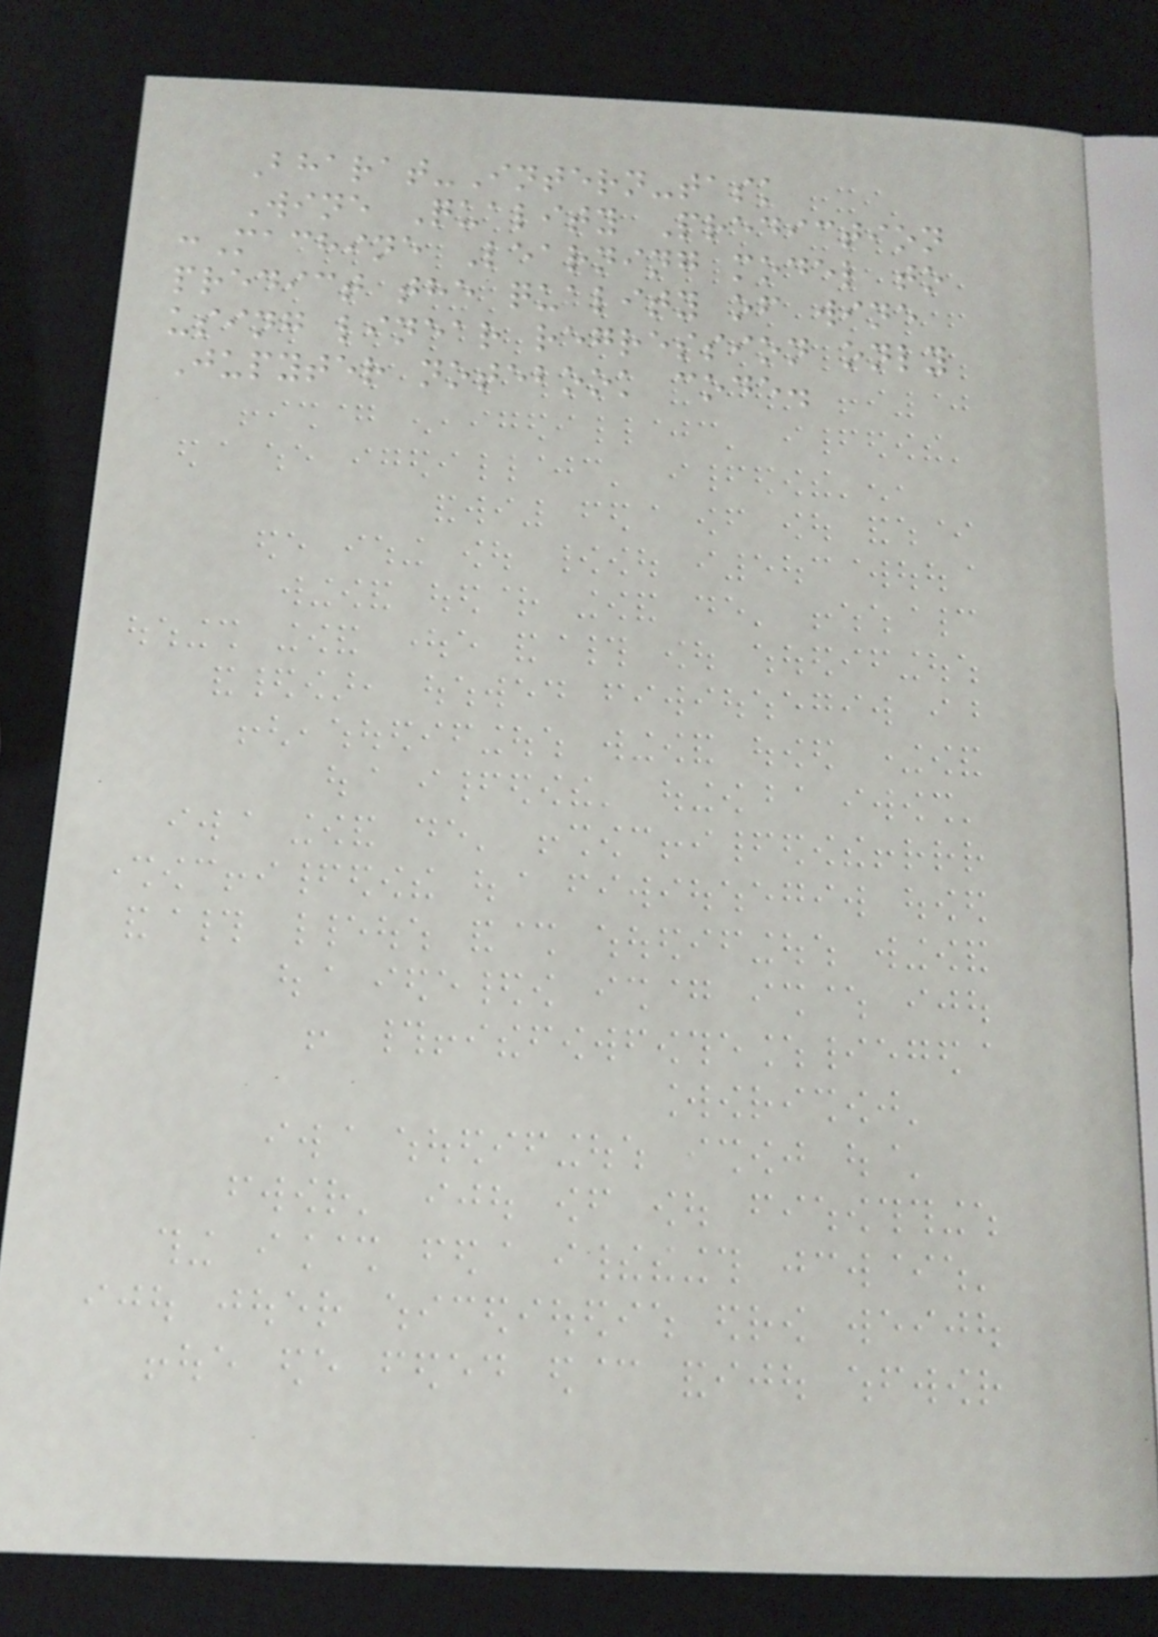Bharat-Intern-task
Wine Quality Prediction
:Machine Learning model to
predict the quality of wine
using linear regression only
Jupyter notebook code.
